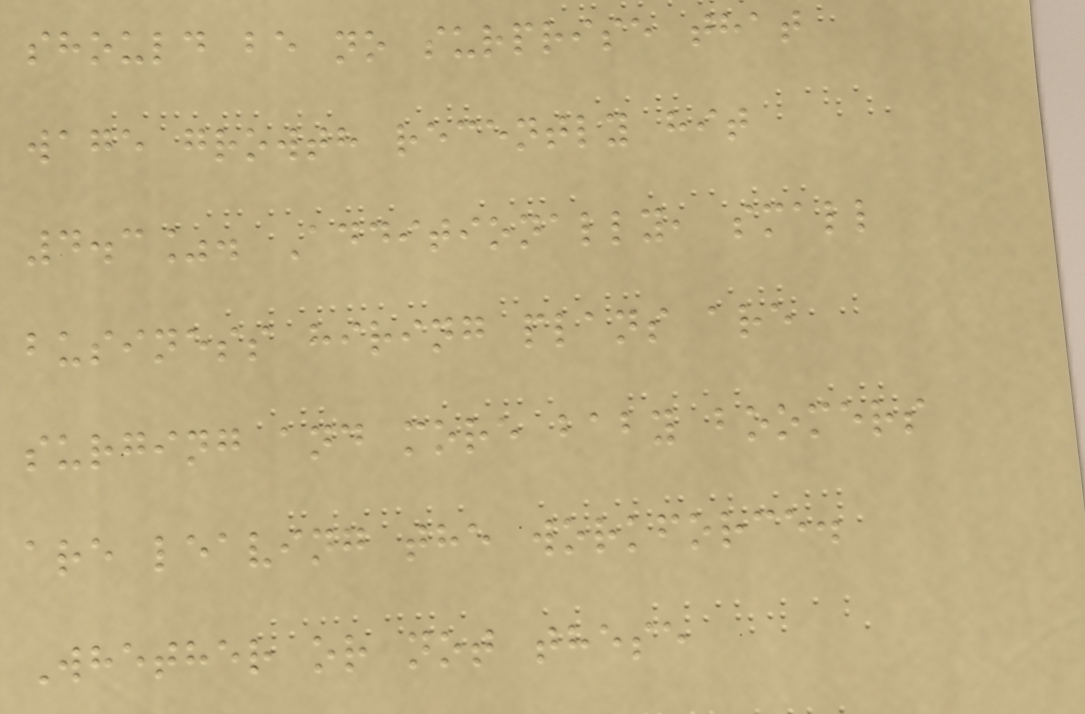should be no surprise that
wage growth recently hit
4.3%. Additionally, small
business hiring plans are
surging and more baby boomers
are leaving the workforce.
Whether or not these
